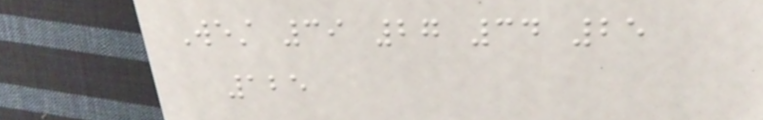West 39 27 34 25
125
